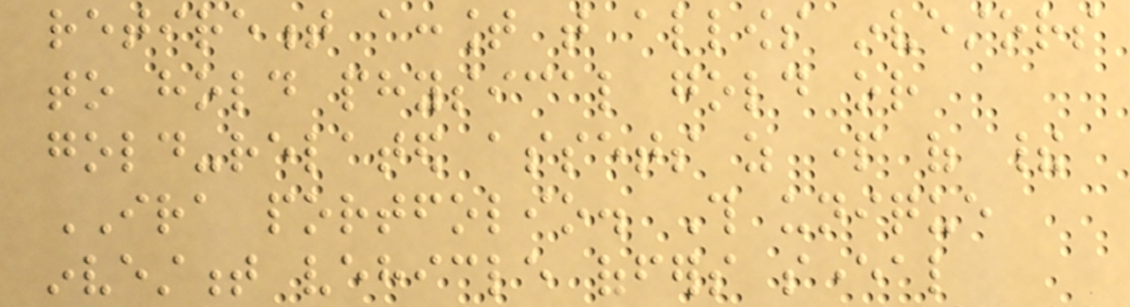retirement account that allows investors
to hold physical gold or
gold-related assets as part of their
IRA portfolio. This unique
investment vehicle offers several
